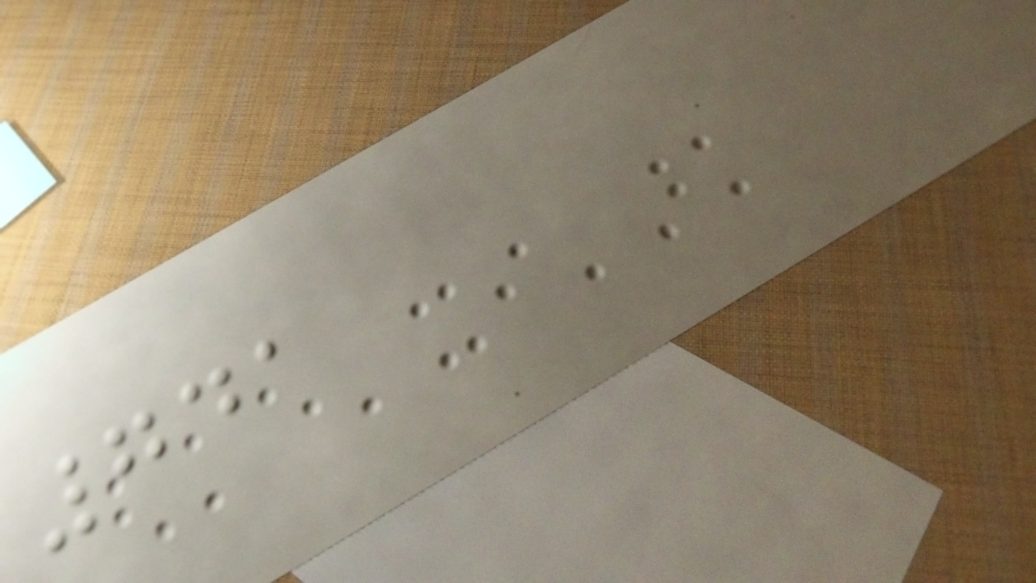741
